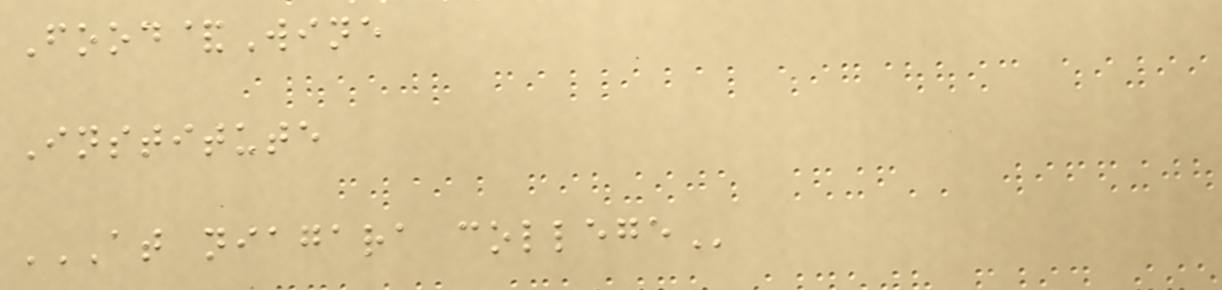Food&Wine
Institute
AT NIAGARA COLLEGE
